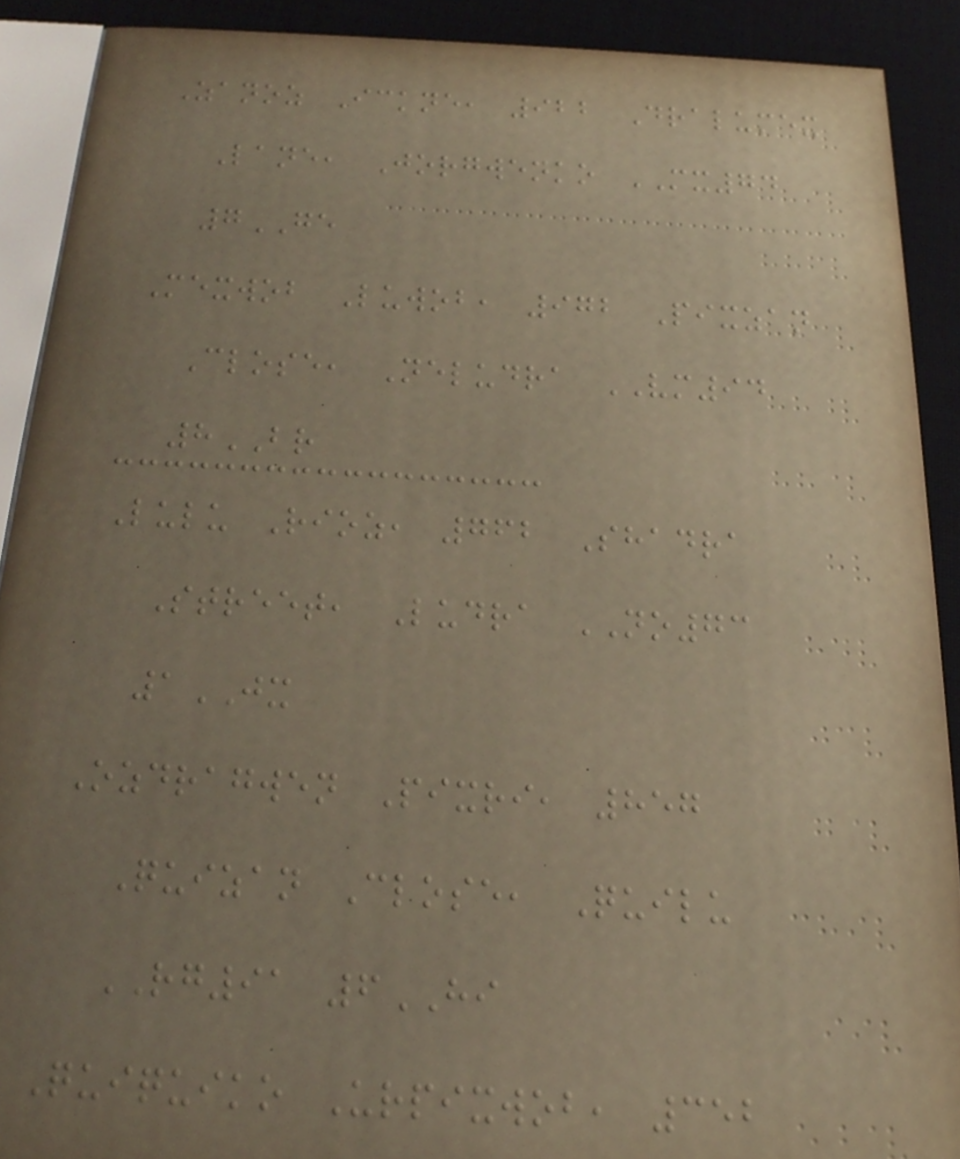Zanoz Ickne, 922 Dralumex
Lane, Jorgwenko MX74
7GE
Mexwob Luwob, 972 Pixzan
Close, Neludra VM94
8BR
Lulu Rioz, 762 Shadra
Street, Ludra NO73
1JX
Ozdragwen Pixri, 857
Quizan Close, Quilu
RG91 6HI
Quiquiko Urpixwob, 352
